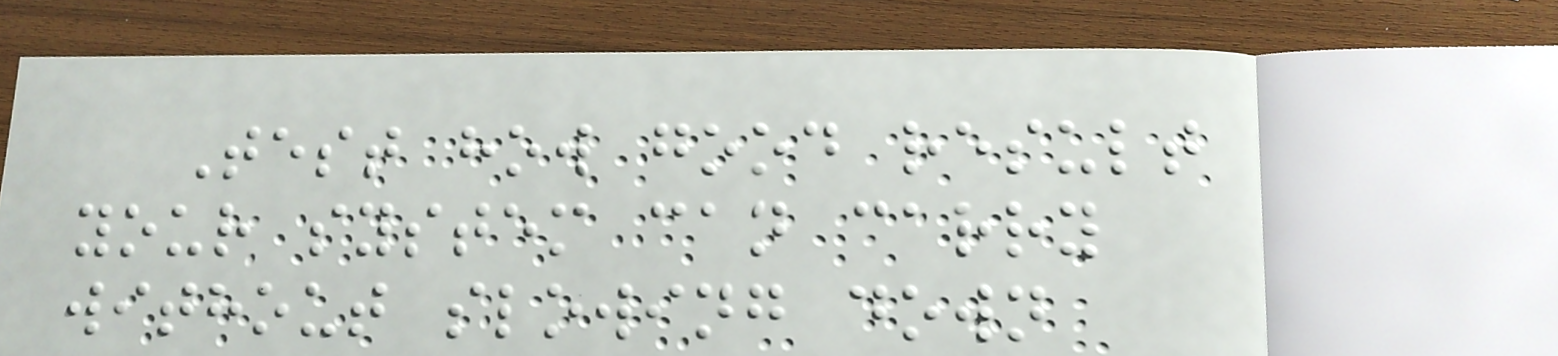Test how good result
your system can carry
without slowing down
